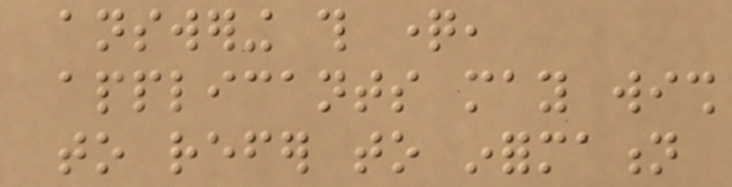answering this question,
applicants may wish
to refer to information
